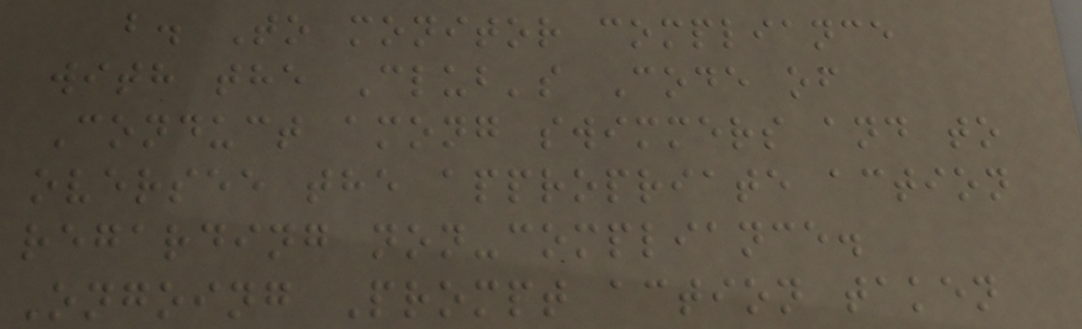b. To monitor compliance
with the Club's Code of
Conduct among swimmers and to
oversee the appropriate action
regarding non-compliance.
Ongoing Prompt action taken
